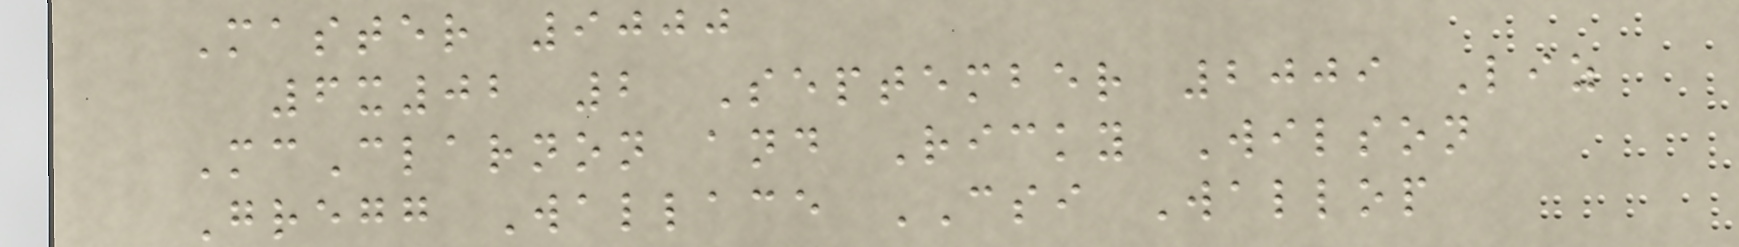Master 9000
6x02 2 September 2009 Liz
McClarnon and Ricky Wilson
Gregg Wallace CSI Wallop
